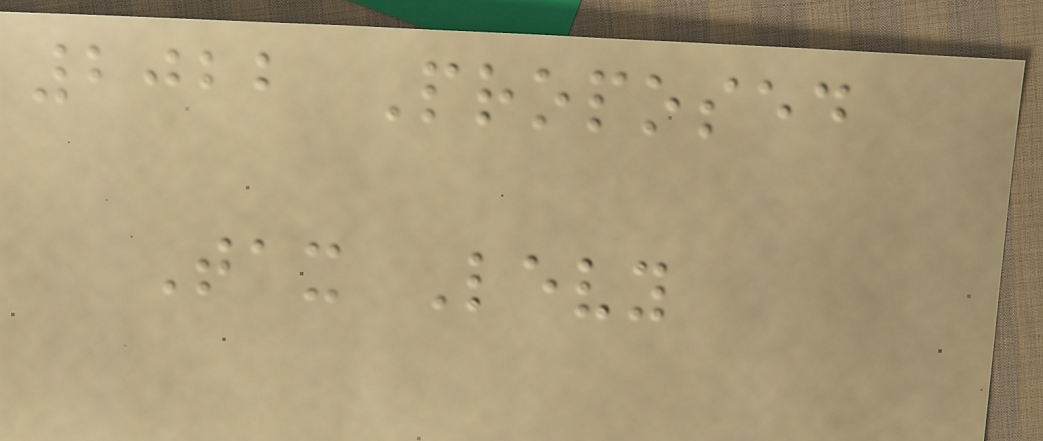2022 Proposed
Tax Levy
